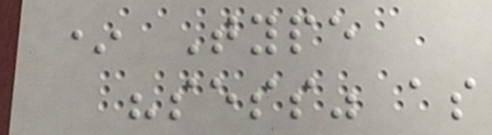* Type
"sess" as
